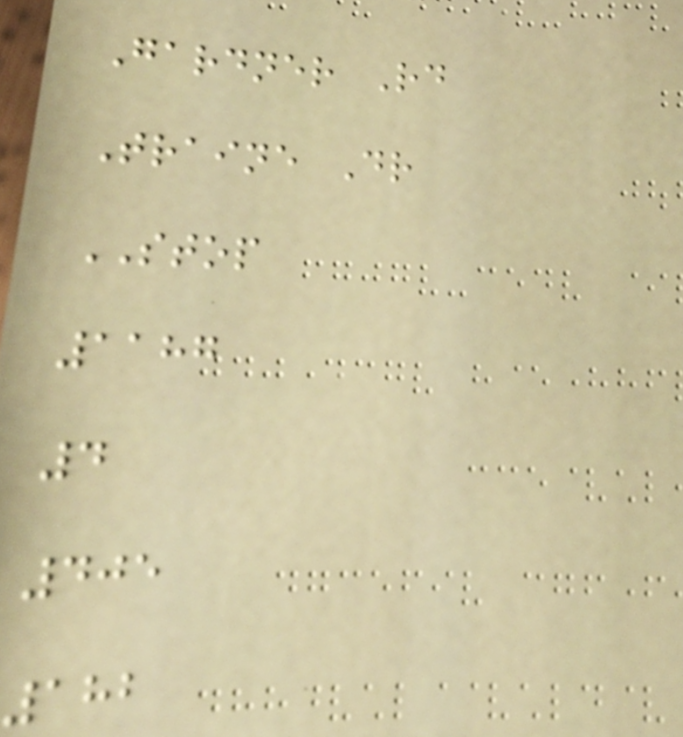Gardner Rd
Traine Dr
STOP
1187
4
405
182
